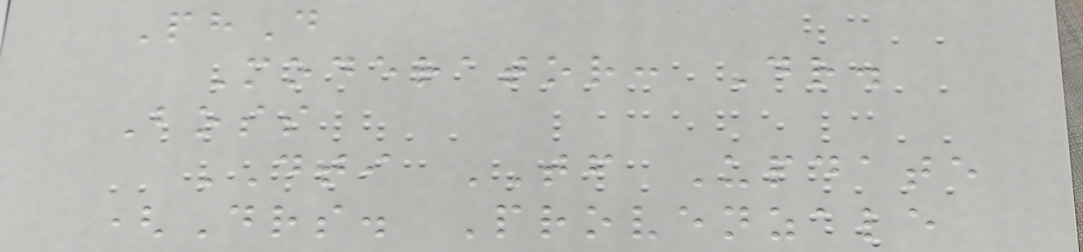PhD
Moderator: Dr.
Boss
DTI TF Update
(Drs. Provenzale
